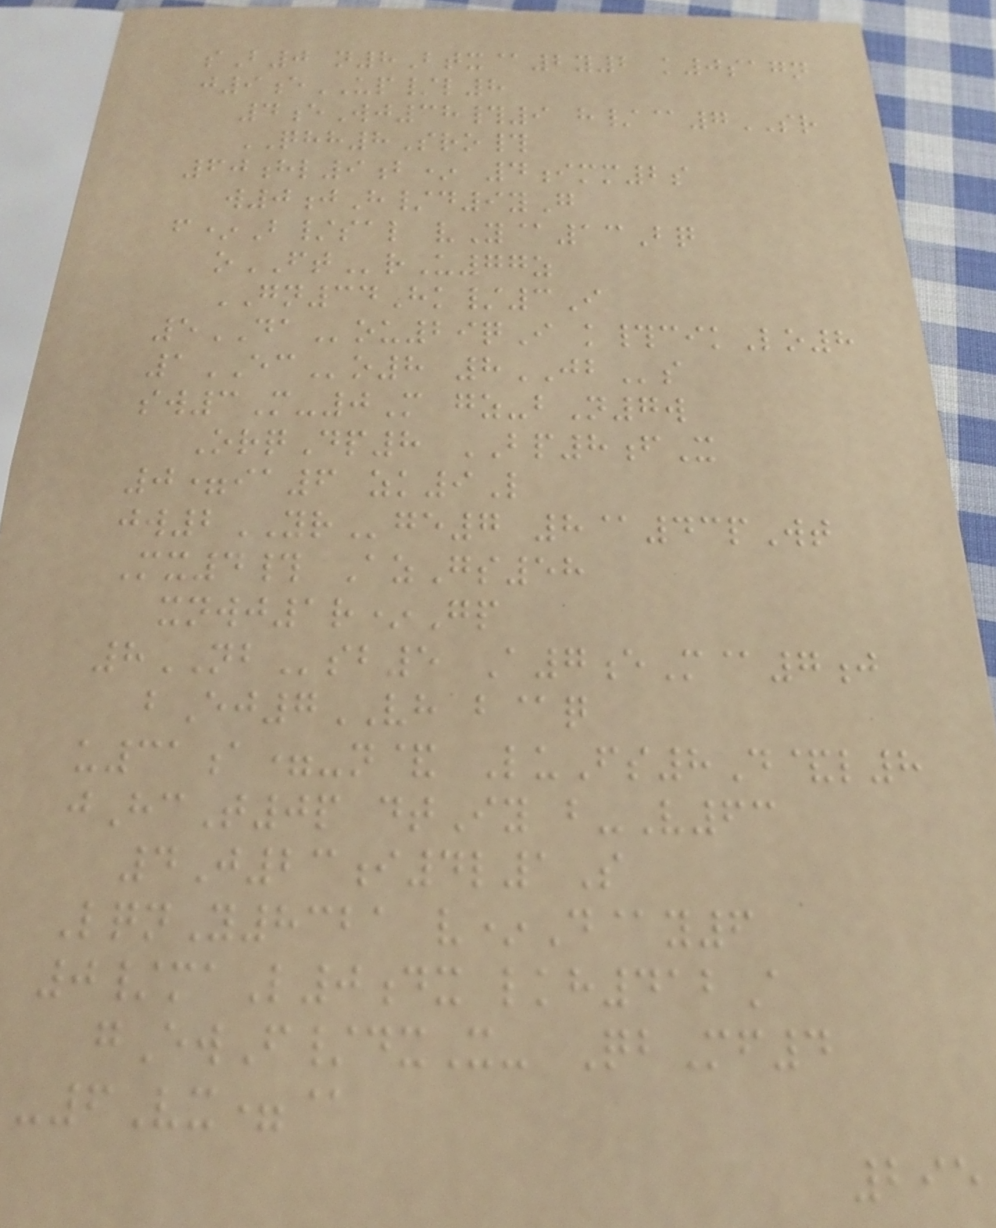sB0 n8Btx@2y2 k0sagn
j9eUP/l8
4eWj38#9 h/@7SR
QHH8Sro#
60hl9b* 4imm2s
w0jH/d9yG
f*B/sal vY@13Bq
oFTrU77z
GN34Hk/3I
5DAou29qI k#cikLo8
1ECo8 8JBs
sw3M-0M gz-bN7w
OrqDp8 BP8fX
0=ia6 zk9L
jw2YRge7 8@43pWt
Mx4# AzGs58
xnwj1r*Gp
8NBsb5 A7eM@7j
bEj7VH b@q
u31a=-n& LuFs8D&l8
jHcT0p dtIy b-V63
4J23i4l1S
LqnY8321 v*D@y6
0/maL0dx lkh412A
gEwF/dxX- QbMf4
-6Vx=@
295
